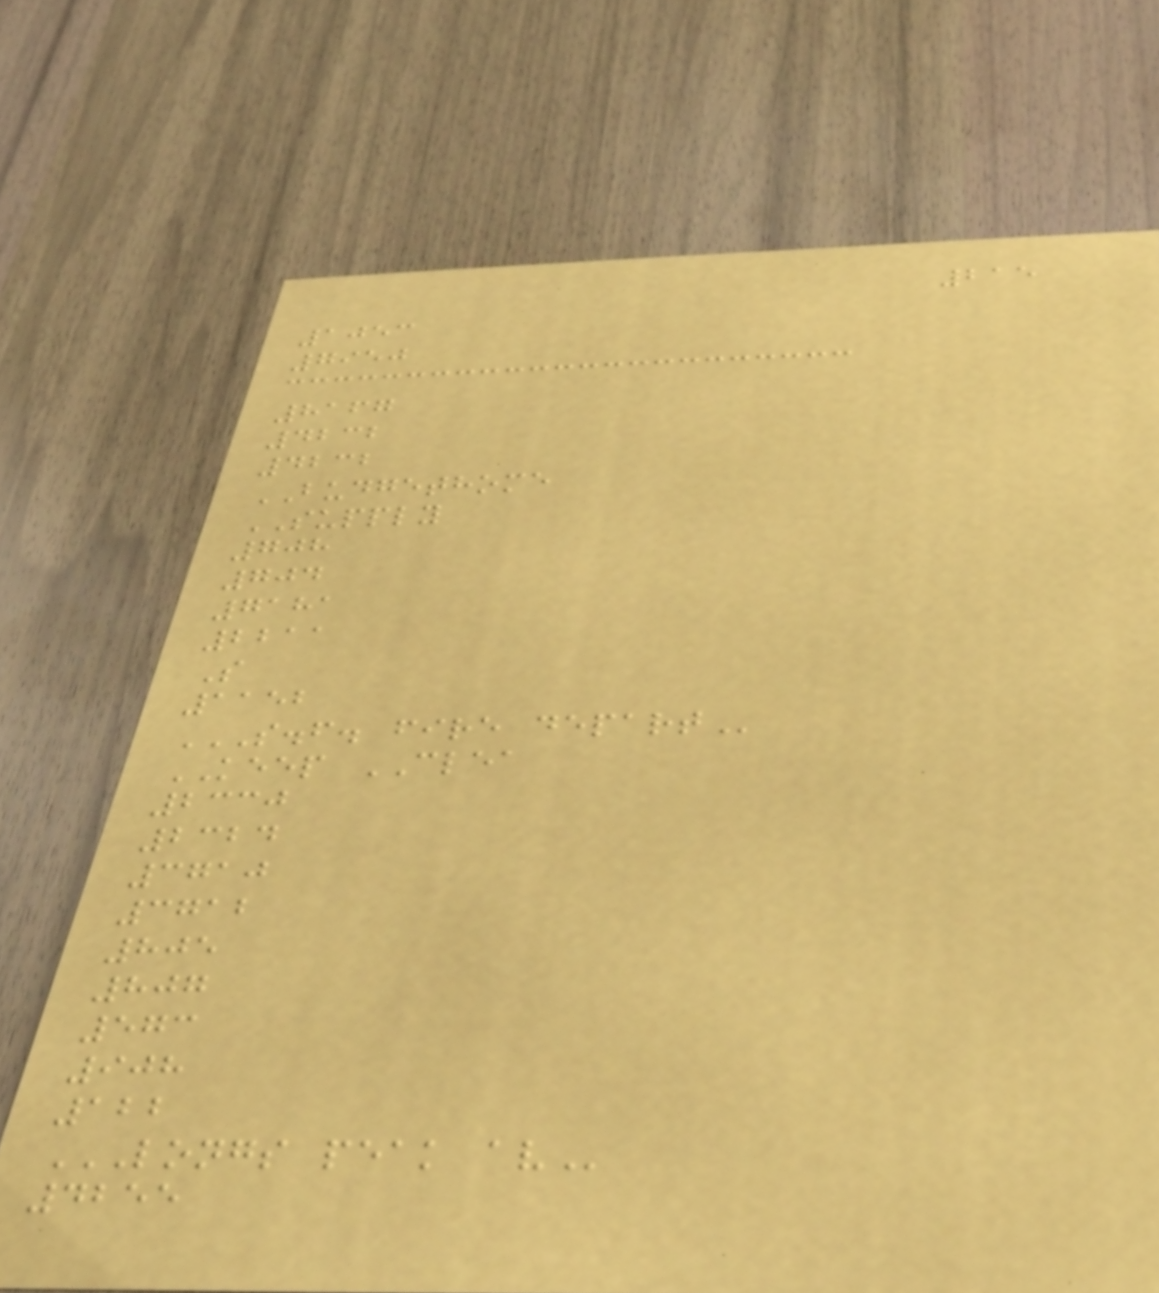215
1053
7950
8167
4232
4232
BUDGETHOME
SUPPLY
708
704
7181
2211
S
1152
S.F. FIRE DEPART
KEEP CLEA
2330
2324
3710
3712
805
807
573
908
122
LONGS PEAK AV
4255
